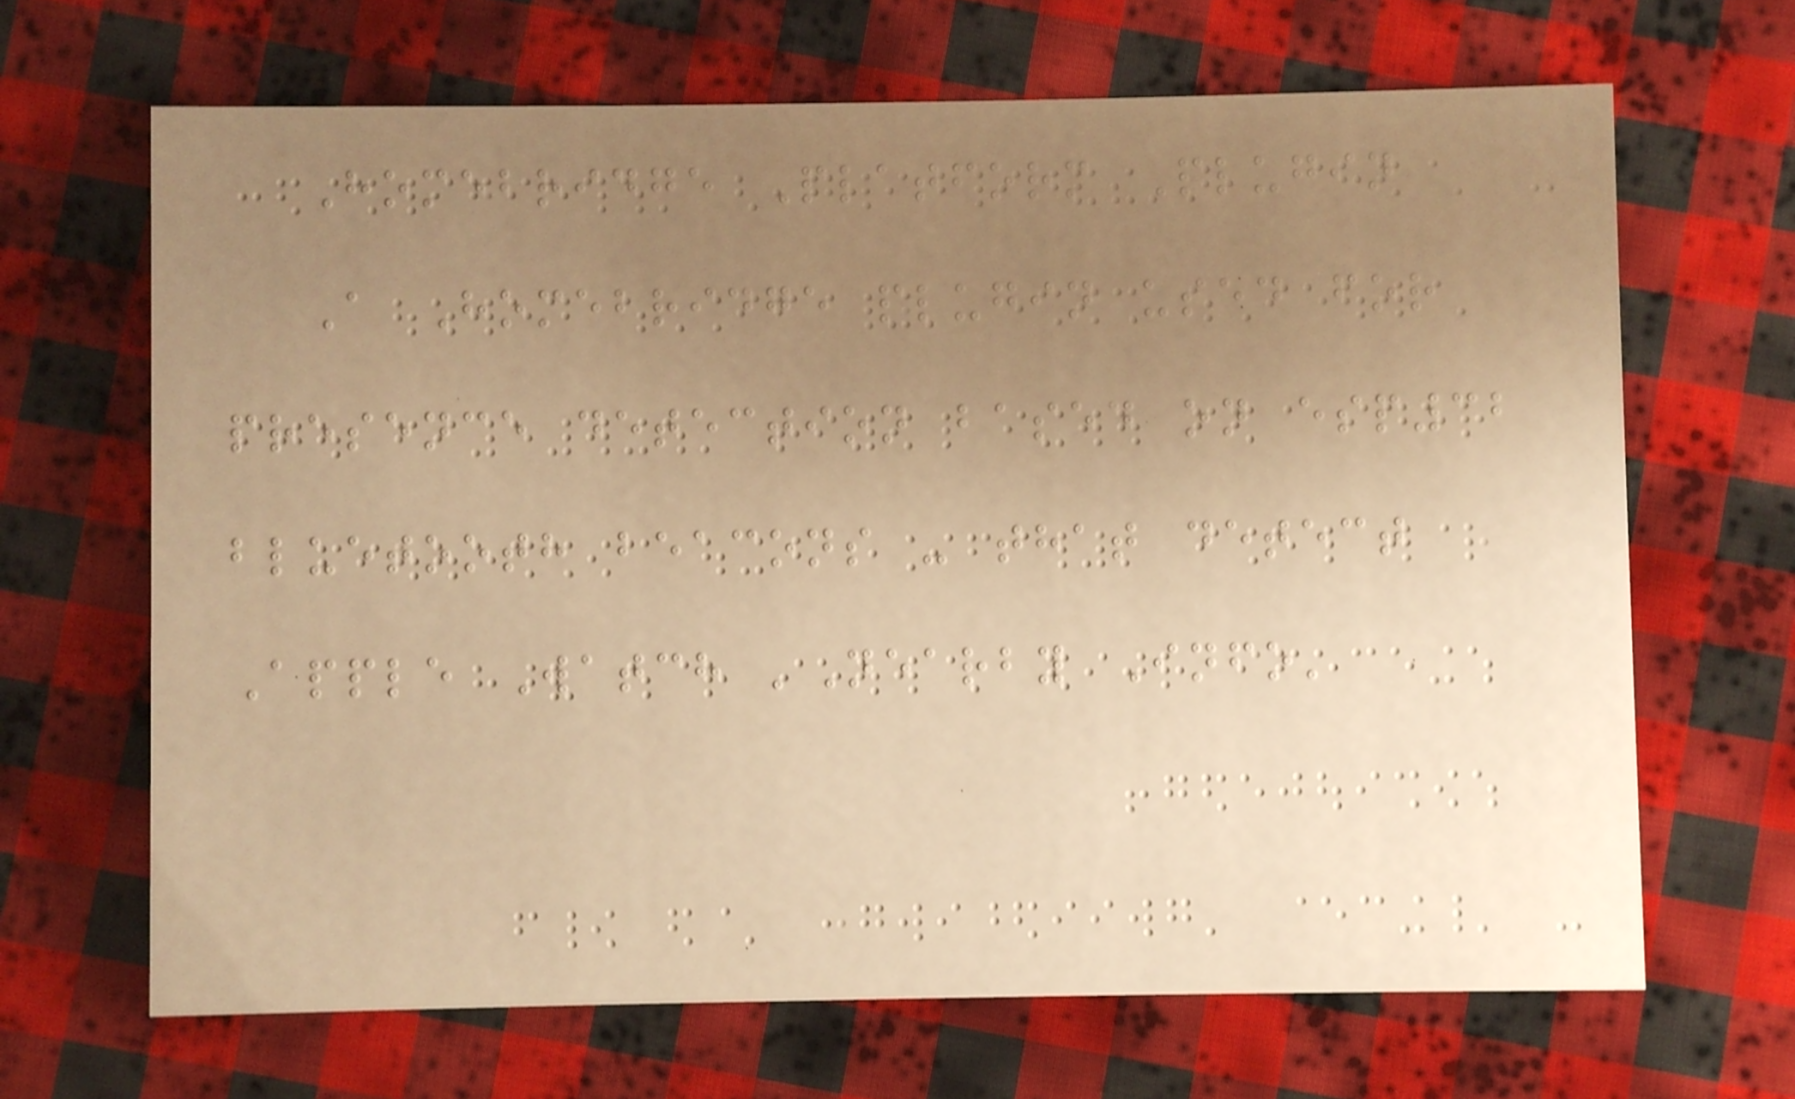Homebridge Platform Plugin
A Homebridge plugin used for
presence detection based on esp32
bluetooth beacons - that detect
Apple Watch 'Nearby Info'
